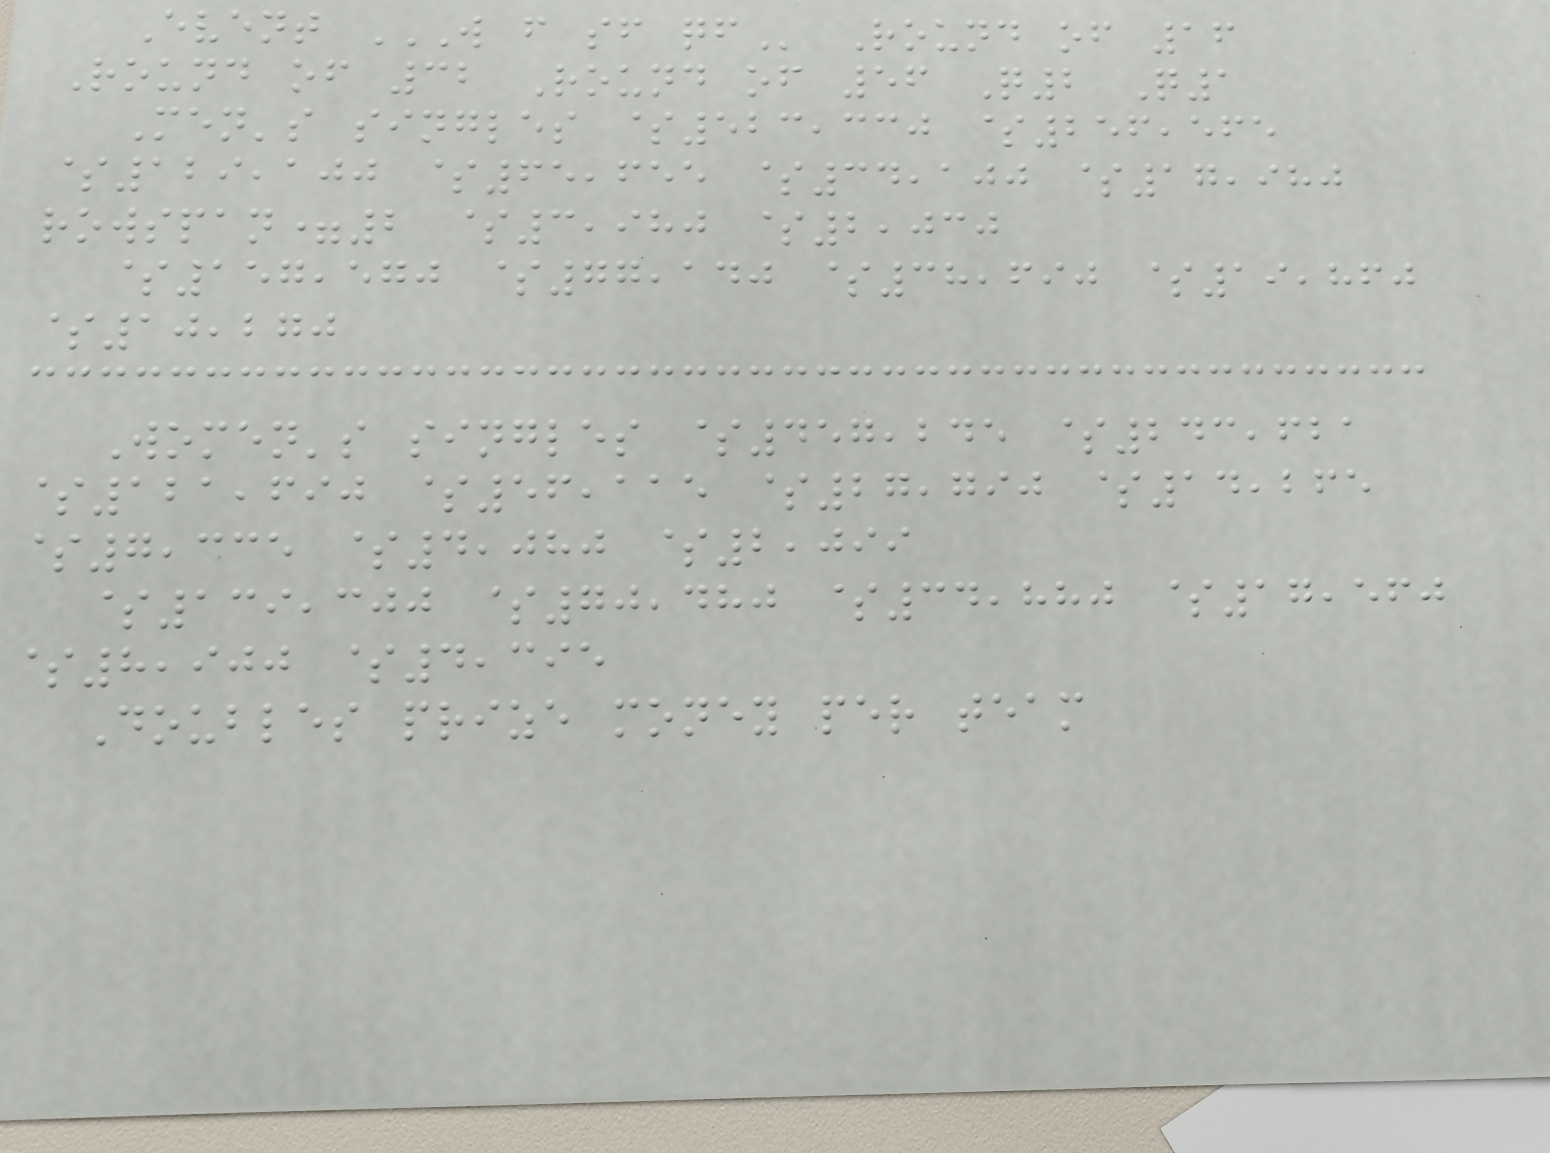Event W F SF QF Round of 16
Round of 32 Round of 56 Q2 Q1
Men's singles $523,330 $256,565
$129,100 $65,655 $34,100 $17,980
rowspan=2 $3,980 $2,030
$157,570 $77,140 $38,690 $19,860
$10,270
Women's singles $457,245 $243,621
$121,690 $56,115 $27,790 $14,265
$7,335 $4,080 $2,099
$139,300 $70,480 $34,880 $17,560
$8,900 $4,395
Doubles prize money per team
